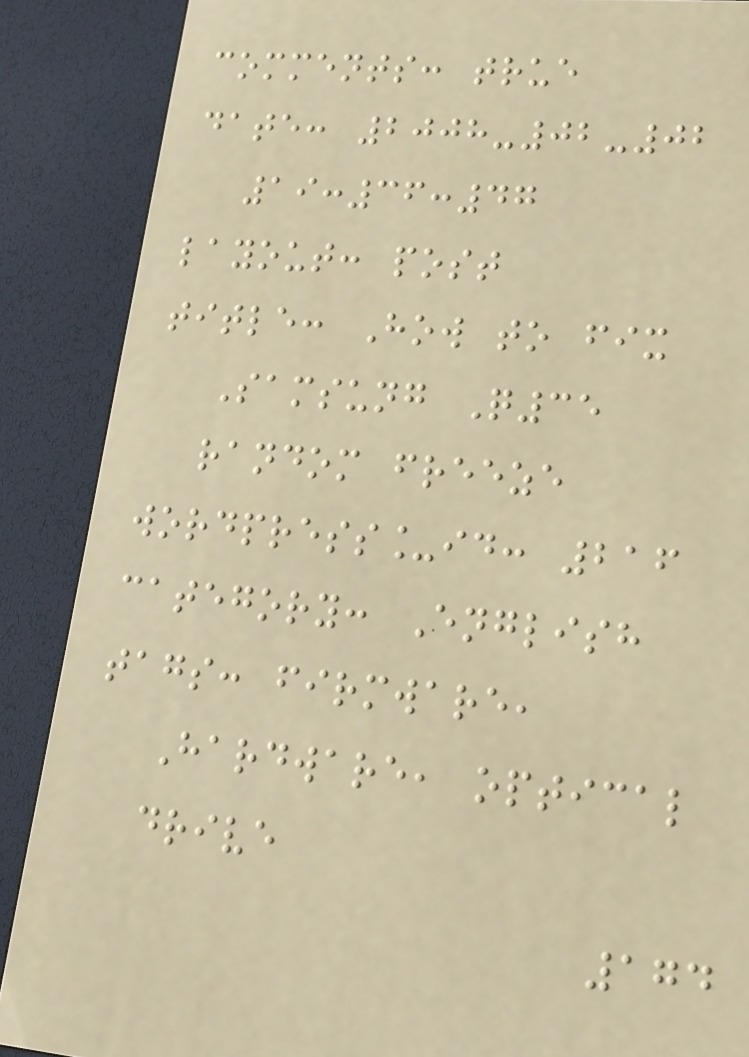comments: true
date: 2008-02-02
19:36:47
layout: post
title: How to fix
Samsung Q35
random freeze
wordpress_id: 216
category: English
tags: firmware,
Hardware, optical
drive
174
